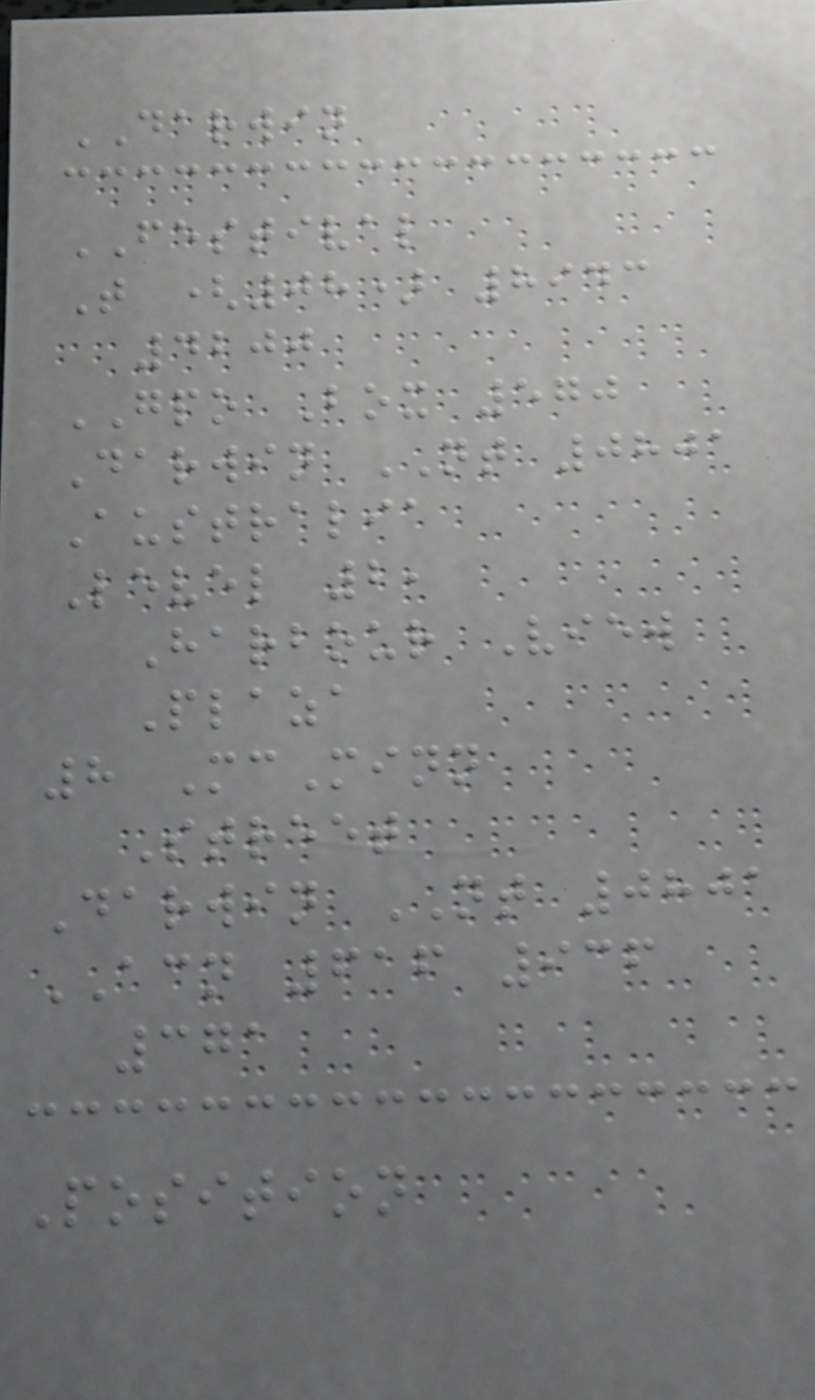DARWIN
FESTIVAL
T (08) 8943
4200
GPO Box 570
Darwin NT 0801
Australia
Level 2,
Harbour View
Plaza
8 McMinn
Street
Darwin NT 0801
ACN 616 936
371
Position
